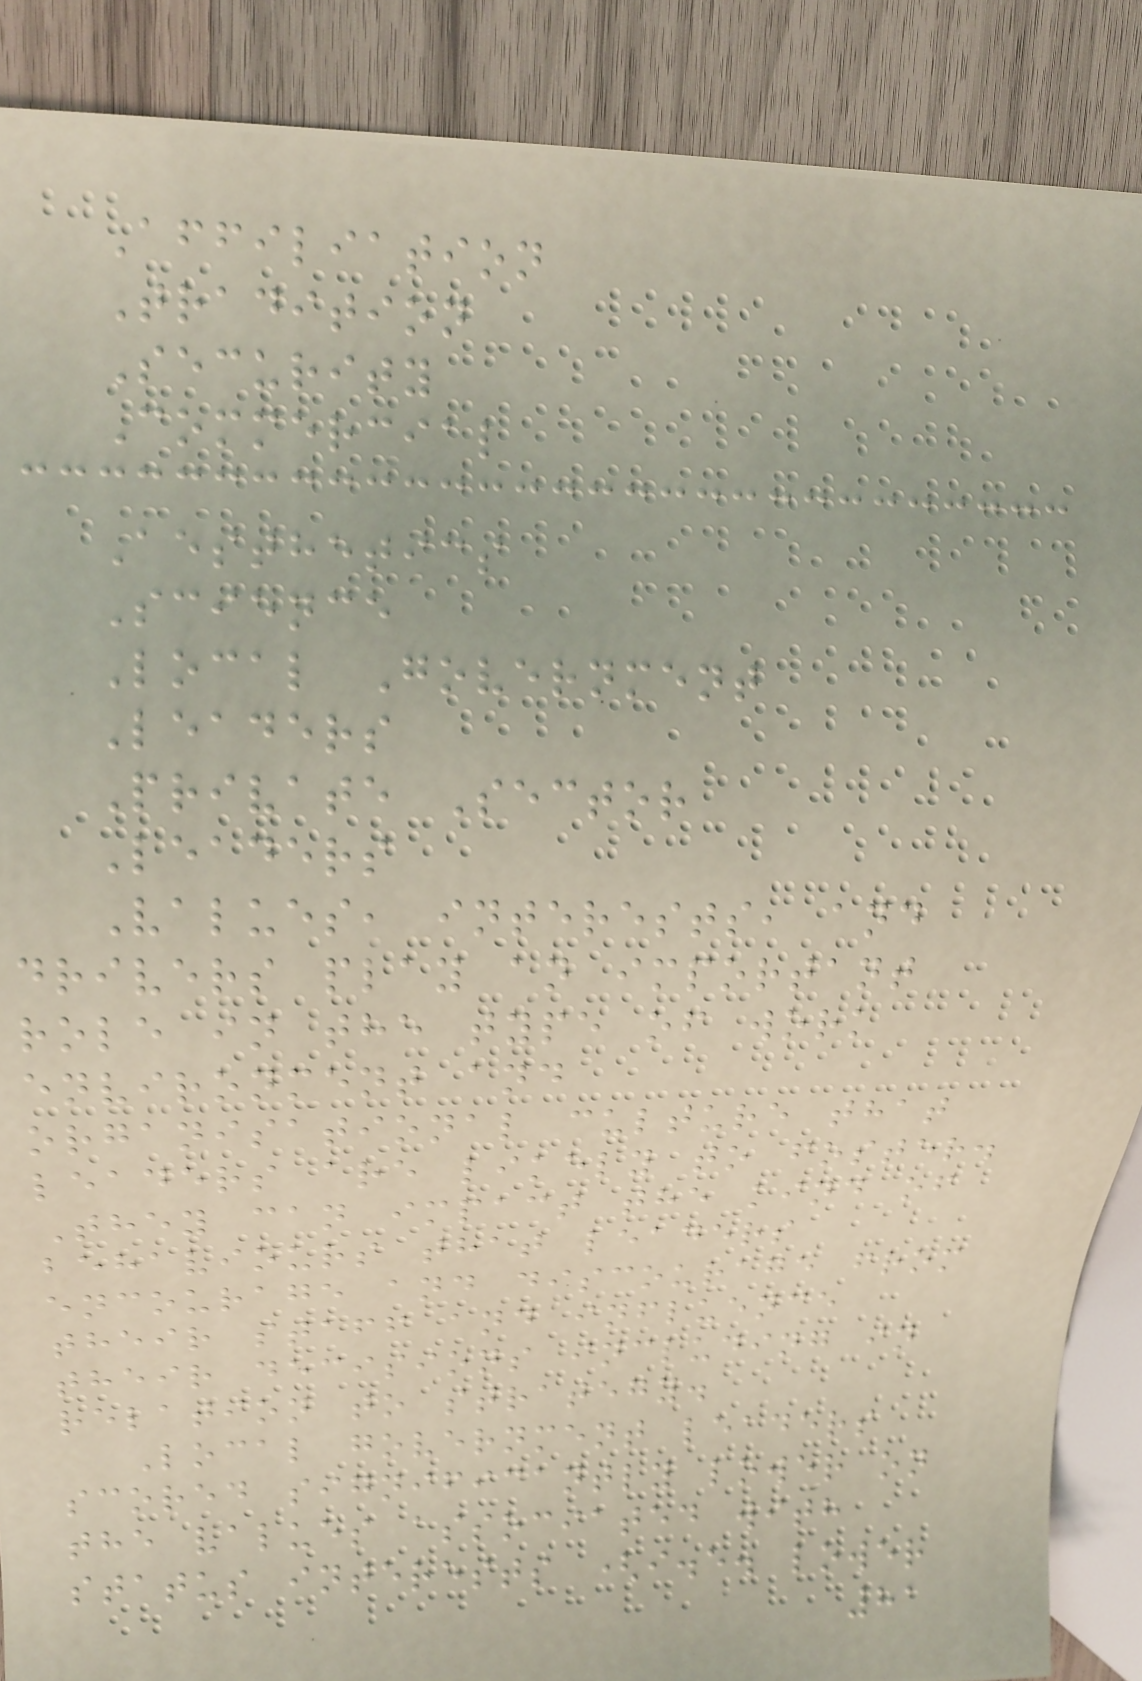Affiliation
Tradition
Security
Commercial
Aesthetics
Science
Local Government
Leaders
Private Sector
Leaders
Values, interests, and
drivers play an important
role in the type of work
environment and
organisational culture that
leaders are likely to foster.
They can impact the kind of
behaviours that leaders
encourage and discourage from
their staff and influence
their decisions including in
relation to strategy.
Local government leaders
scored significantly lower on
the values associated with
status interests (i.e. lower
81
